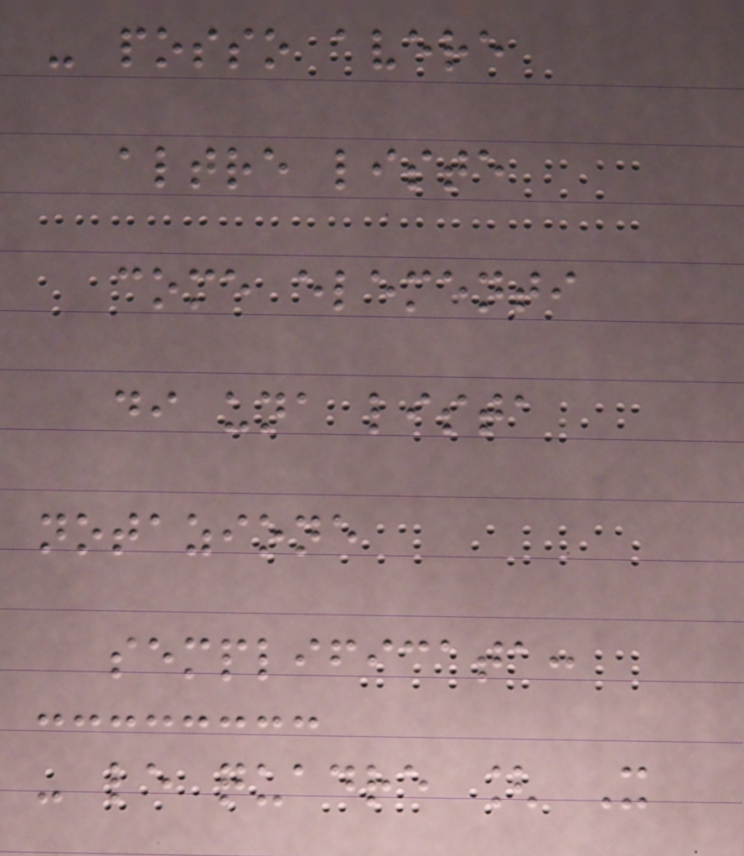- posso avere
altre liste
come elementi
di una lista
notazione
semplificata:
- le quadre [ X
